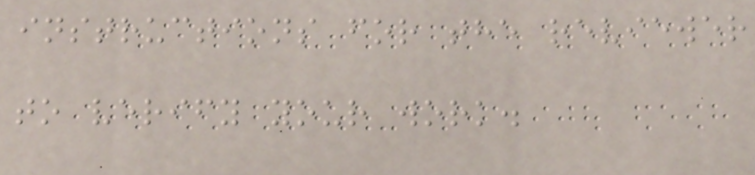instructions for the reviewer
to verify your work.
